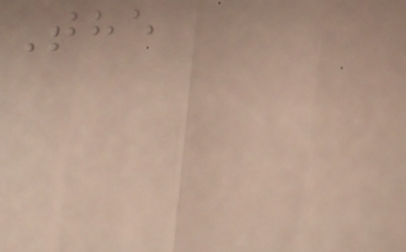The
